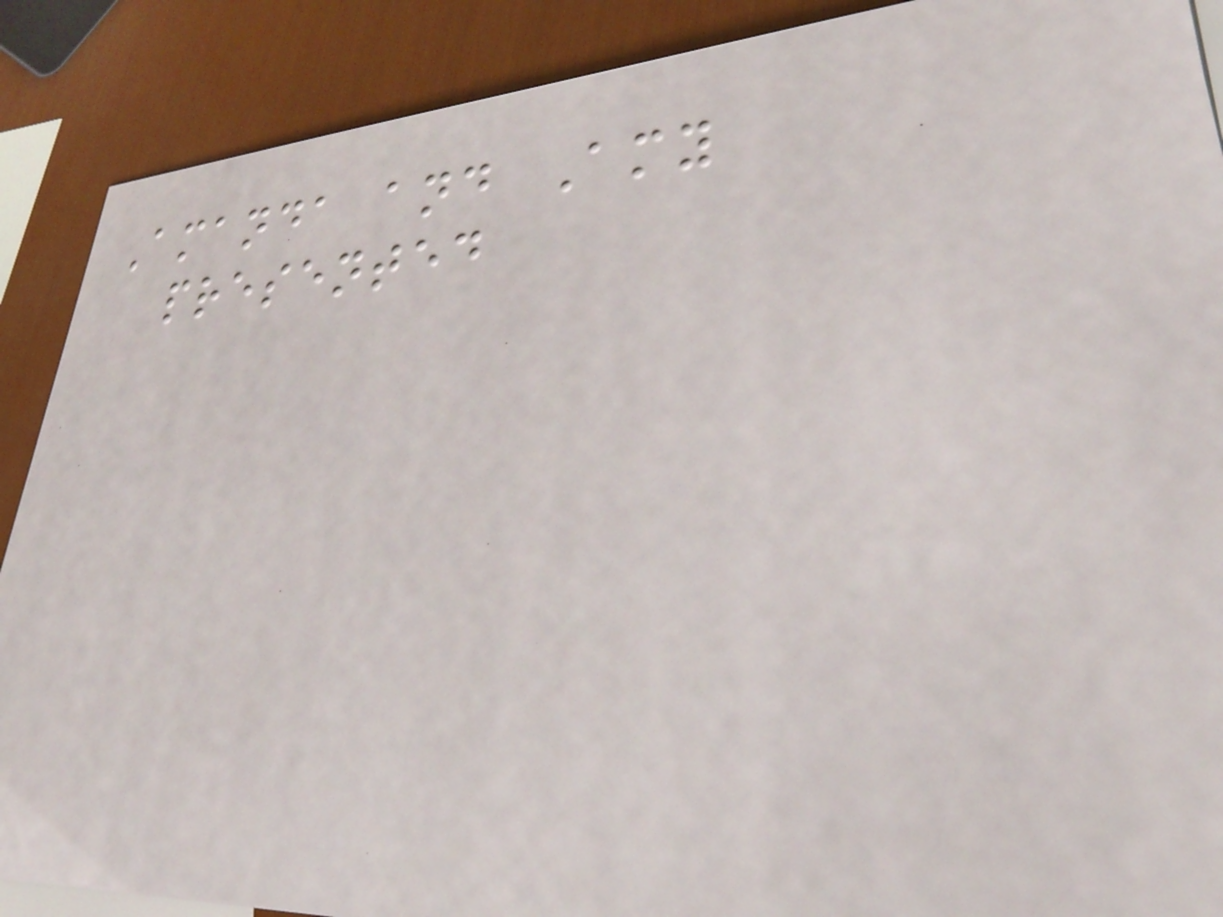Amanda and Amy
presented
